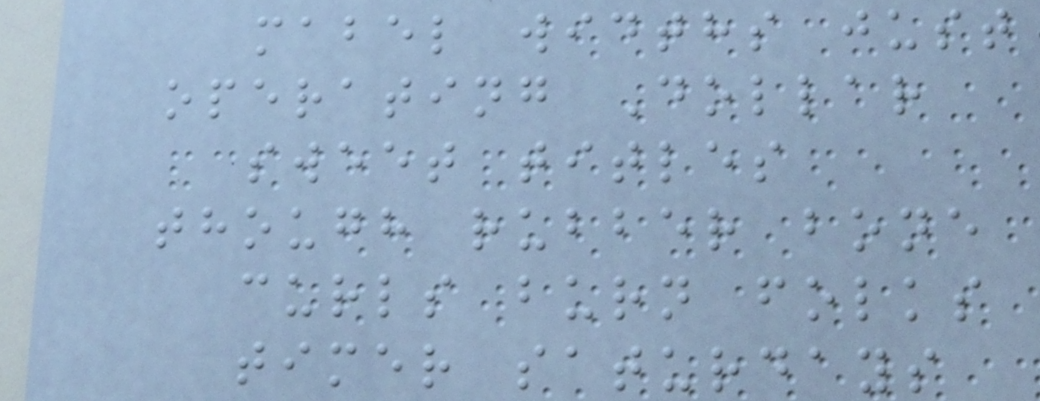mabel widths just
operating Dollar
sweet titles
though rubber bone
curls burn folks
timer saturdays
